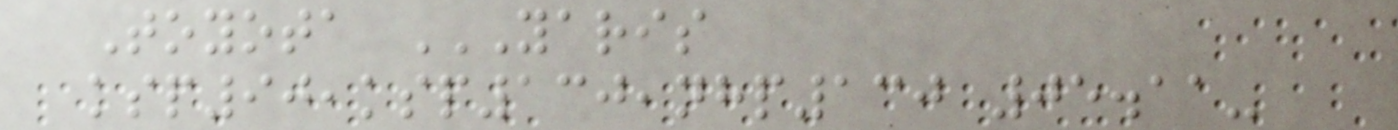Toyota YARIS
KSP90,KSP130,NHP130 05.11-
